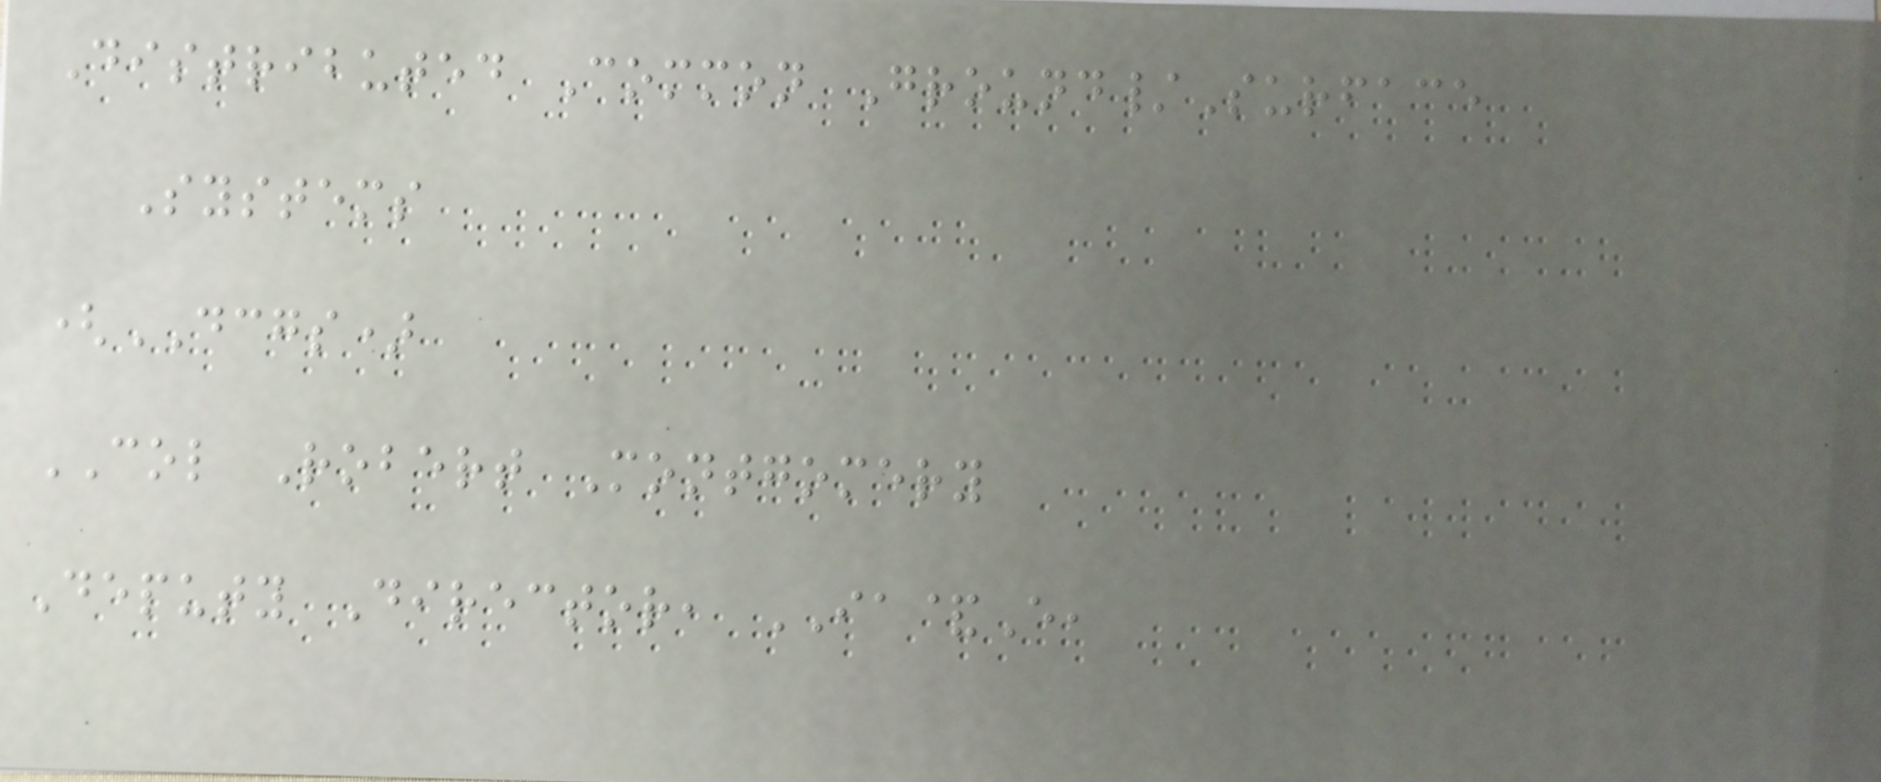Distributed Common Ground/Surface
Systems
(DCGS)
COL Robert Montgomery
Deputy Director, IA&E,
